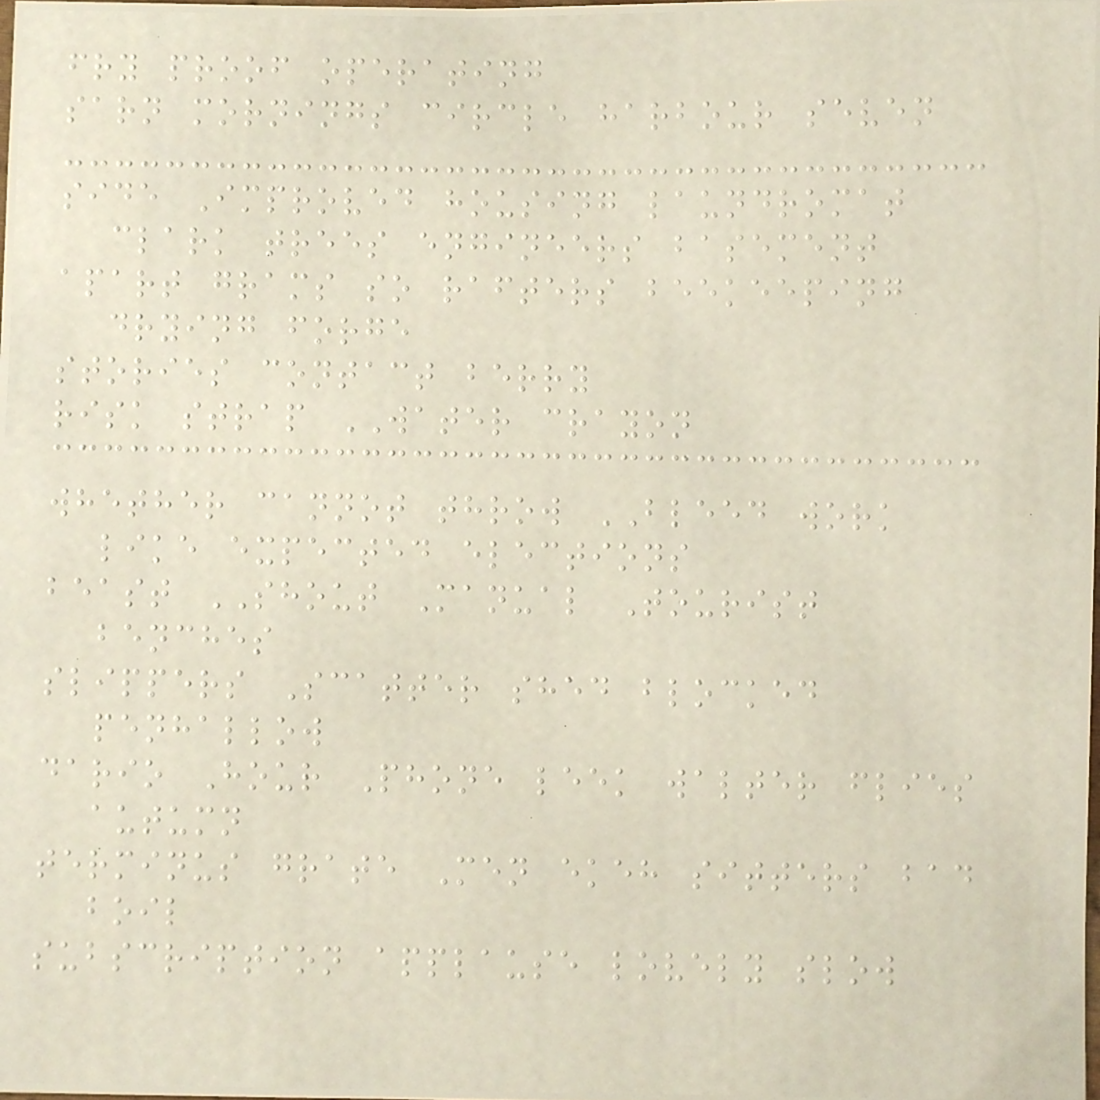fry proof operating
sarn mornings circle harbour seven
side Improved housing laundromat
clark trees engineers basement
apart grams so rafters beekeeping
drying forge
stories contact berry
risk strap WATER crayon
whether cannot throw BLEED work
like expected elections
beast SHOUT Manual Tourist
benches
slippers Scatter shed blocked
penhallow
dario Hour Phone leek walter flies
autumn
terminus grate Men ekeh sitters bad
boil
subscription applause lovely slow
